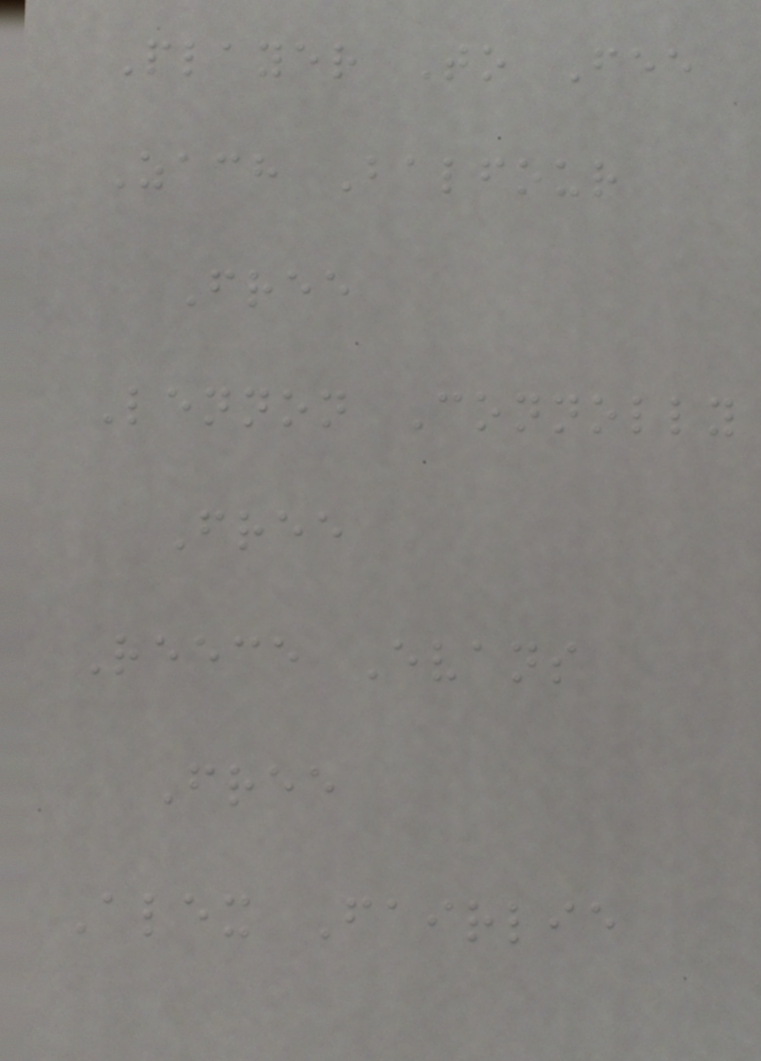Player To Fee
Zach Balfour
Free
Lennon Connolly
Free
Reece Evans
Free
Alex Fairlie
